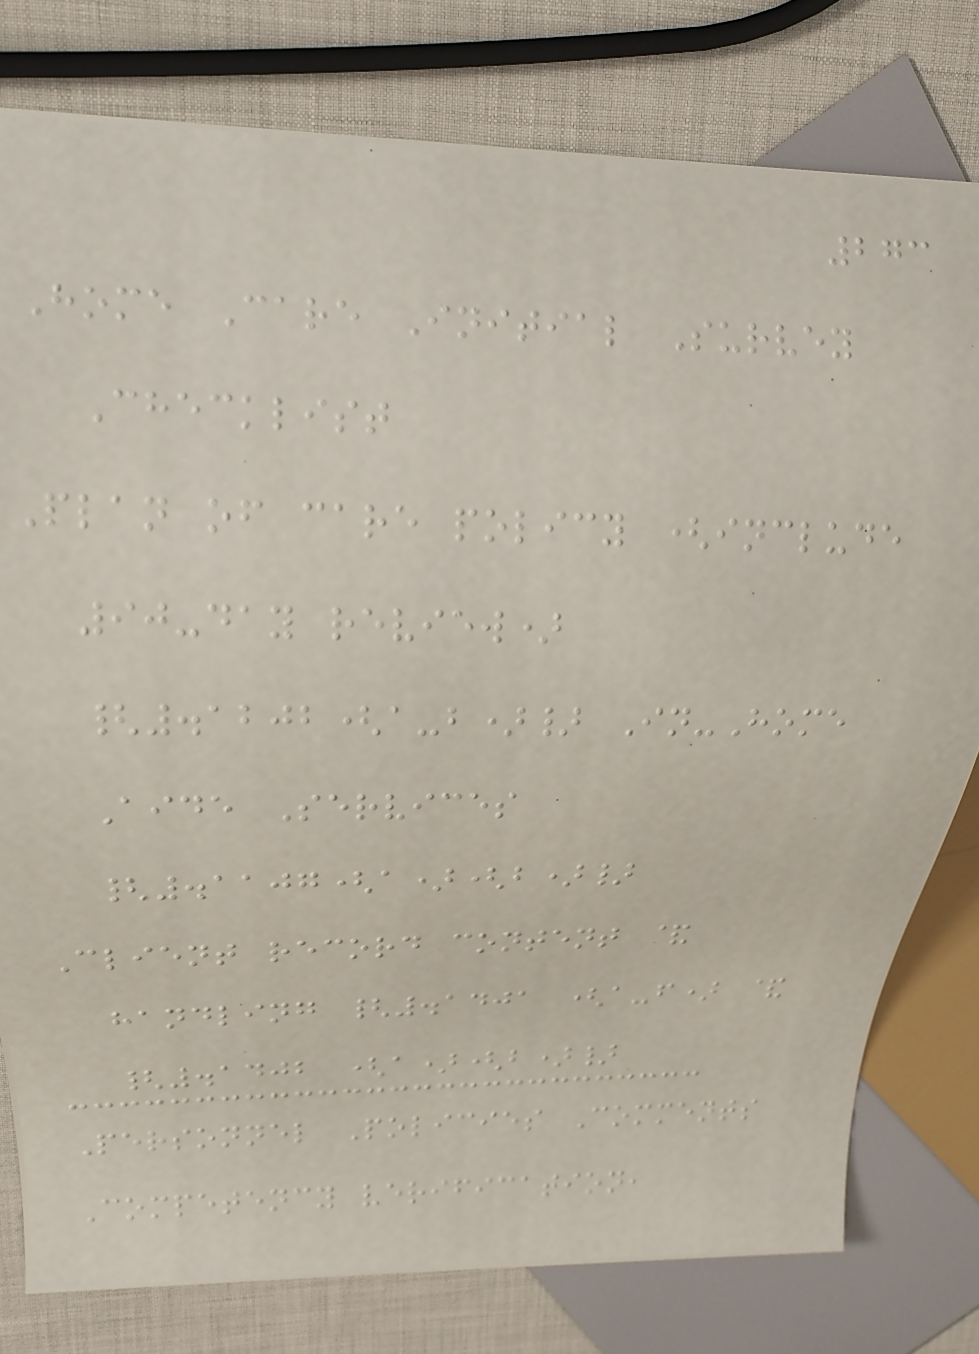273
Home Care Initial Survey
Checklist
Plan of care policy (include
90-day review)
{.1202(a-b)} In-Home
Aide Services
{.1107(a)(b)}
Client record content &
handling {.1401 (a-f) &
{.1402 (a)(b)}
Personnel Policies Comments
Competency verification,
